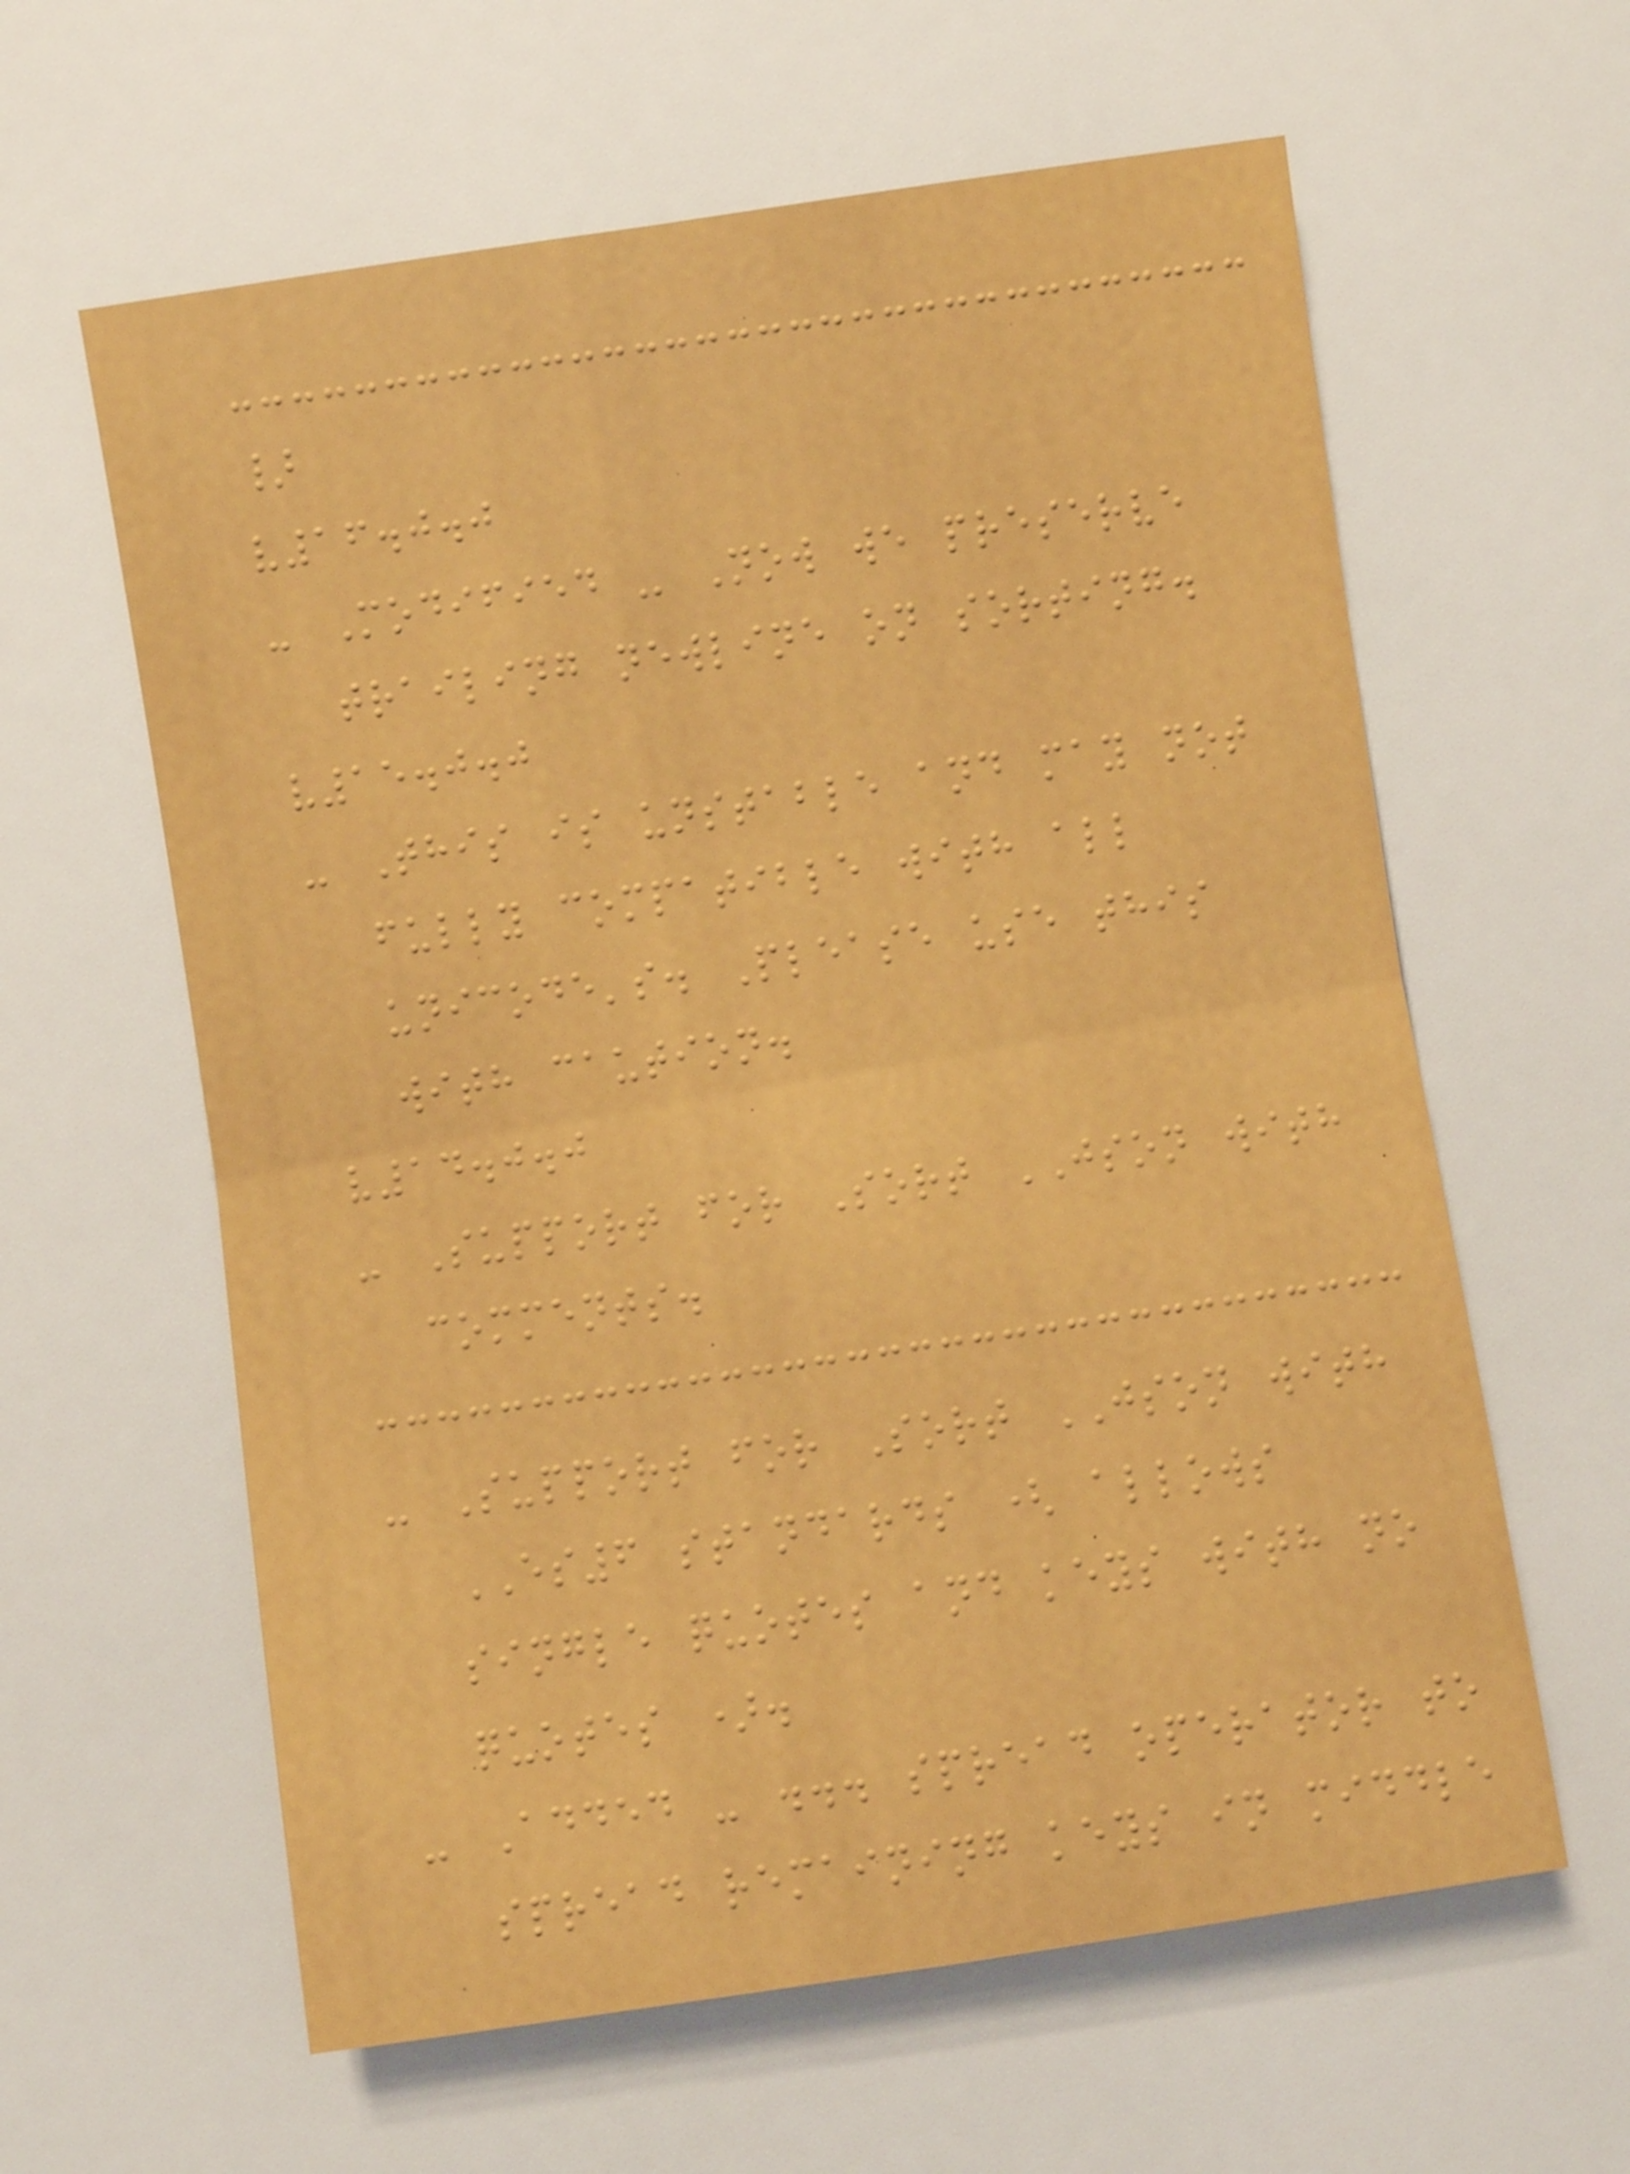}
v16.0.0
- Modified - Now we preserve
trailing newline on sorting.
v15.0.0
- This is unstable and may not
fully compatible with all
unicode's. Please use this
with caution.
v14.0.0
- Support for Sort JSON with
comments.
- Support for Sort JSON with
ES6 standards ( allows
single quotes and keys with no
quotes ).
- Added - ... spread operator to
spread remaining keys in middle
